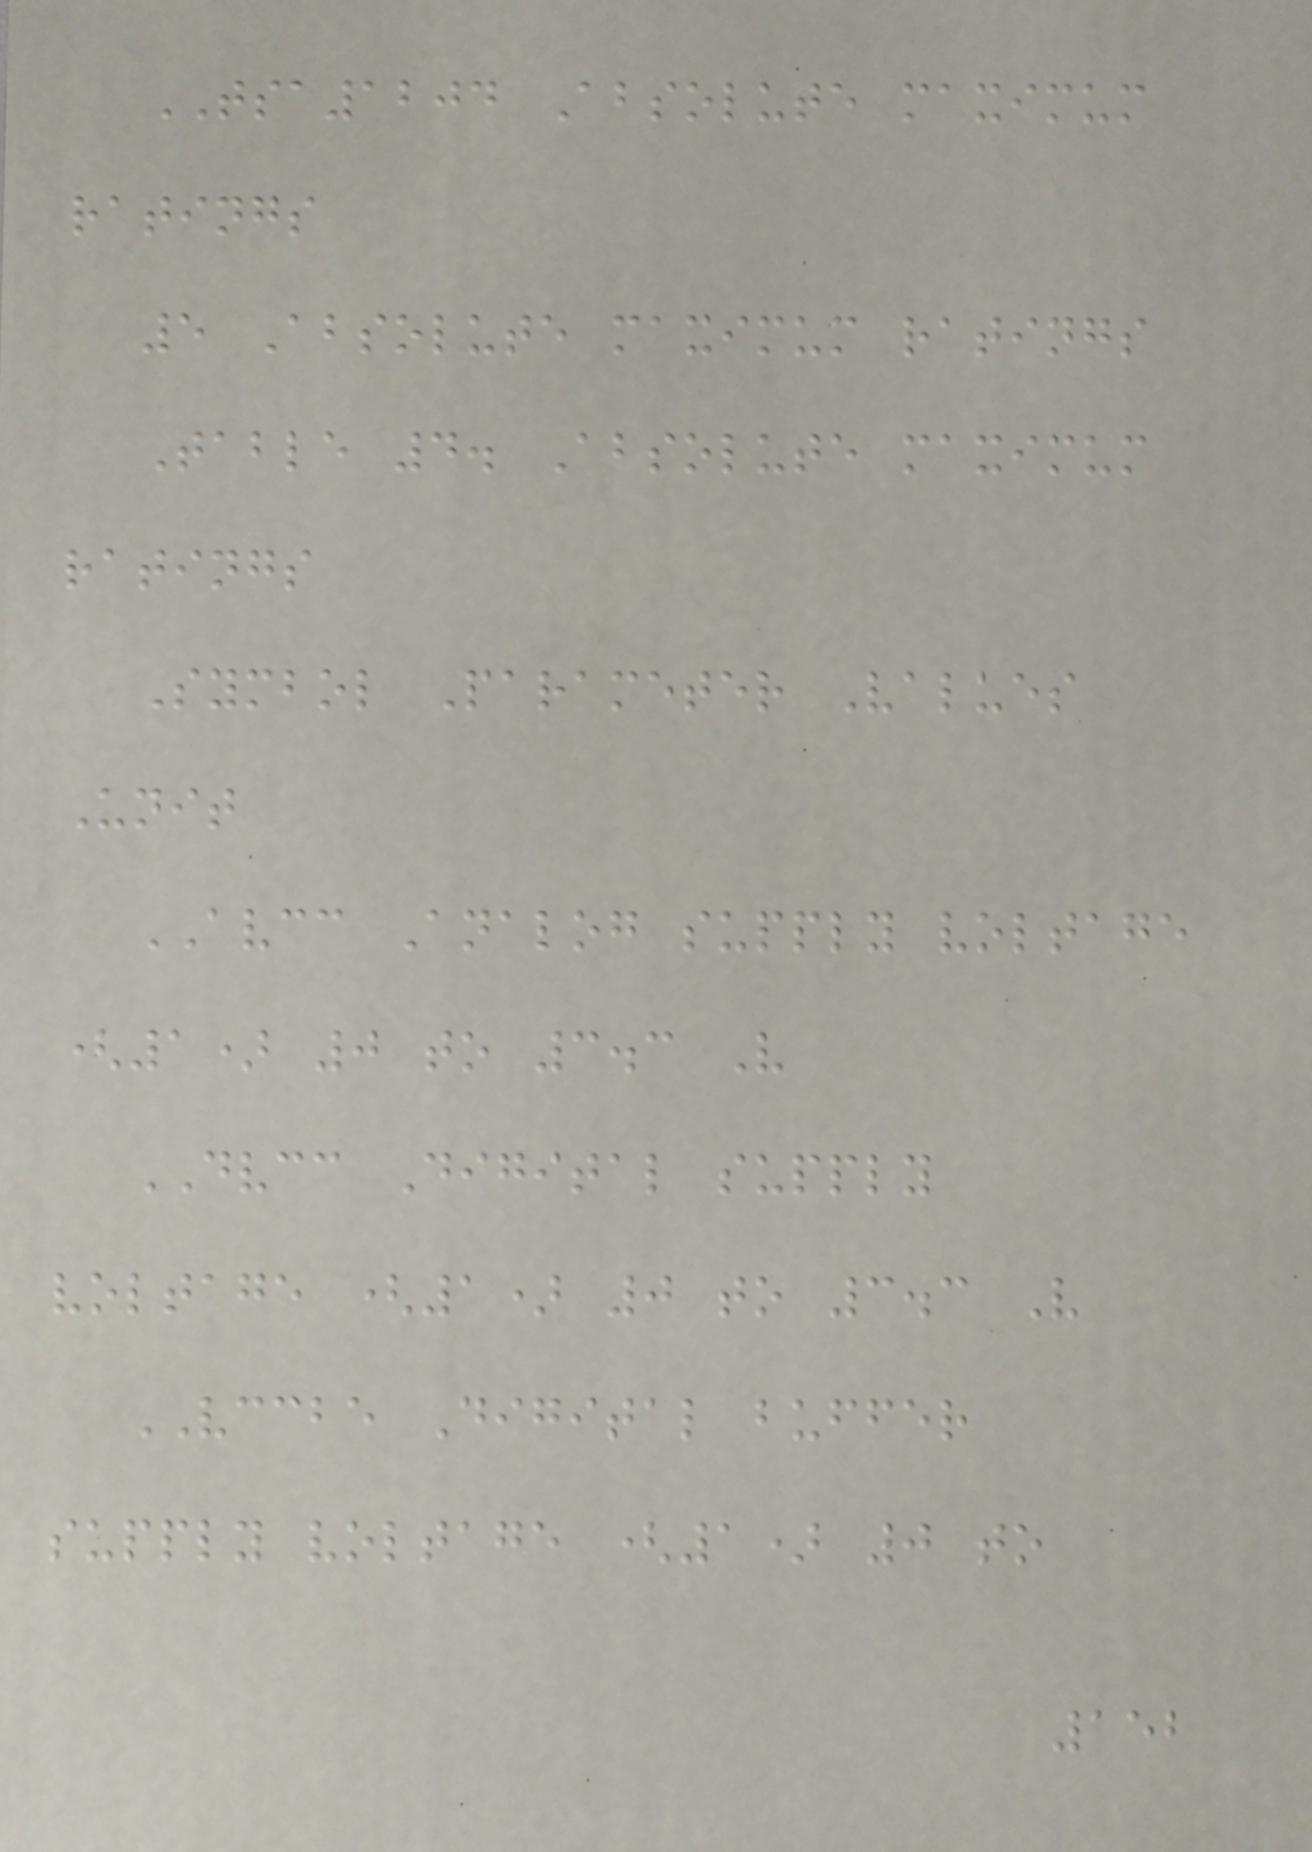TSA1204 Absolute maximum
ratings
5 Absolute maximum ratings
Table 4. Absolute maximum
ratings
Symbol Parameter Values
Unit
AVCC Analog supply voltage
(1) 0 to 3.3 V
DVCC Digital supply
voltage (1) 0 to 3.3 V
VCCBE Digital buffer
supply voltage (1) 0 to
152
